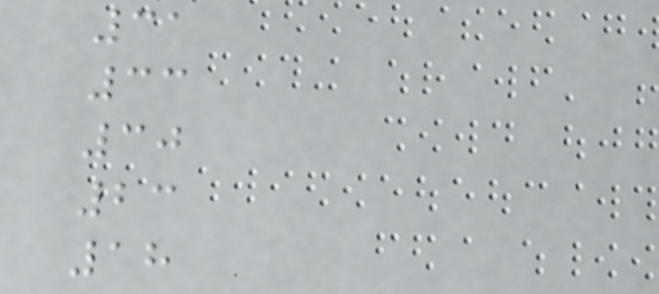31
33
30
23
18
